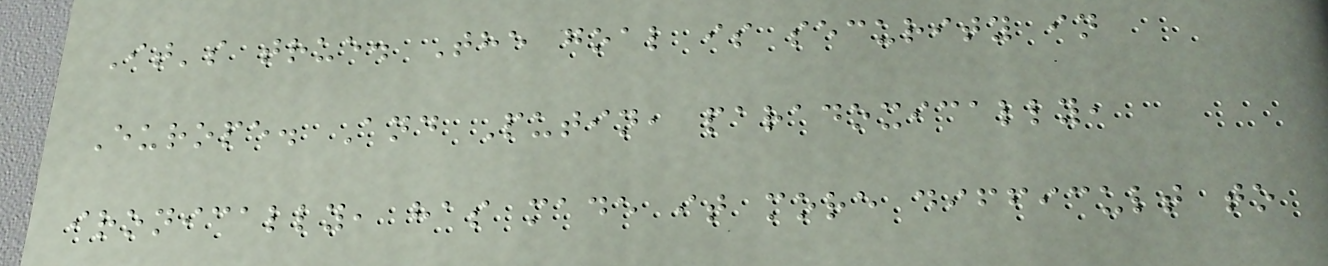It's true. The goal is security in
Europe. And Putin, paradoxically,
ironically, has made it more difficult to
